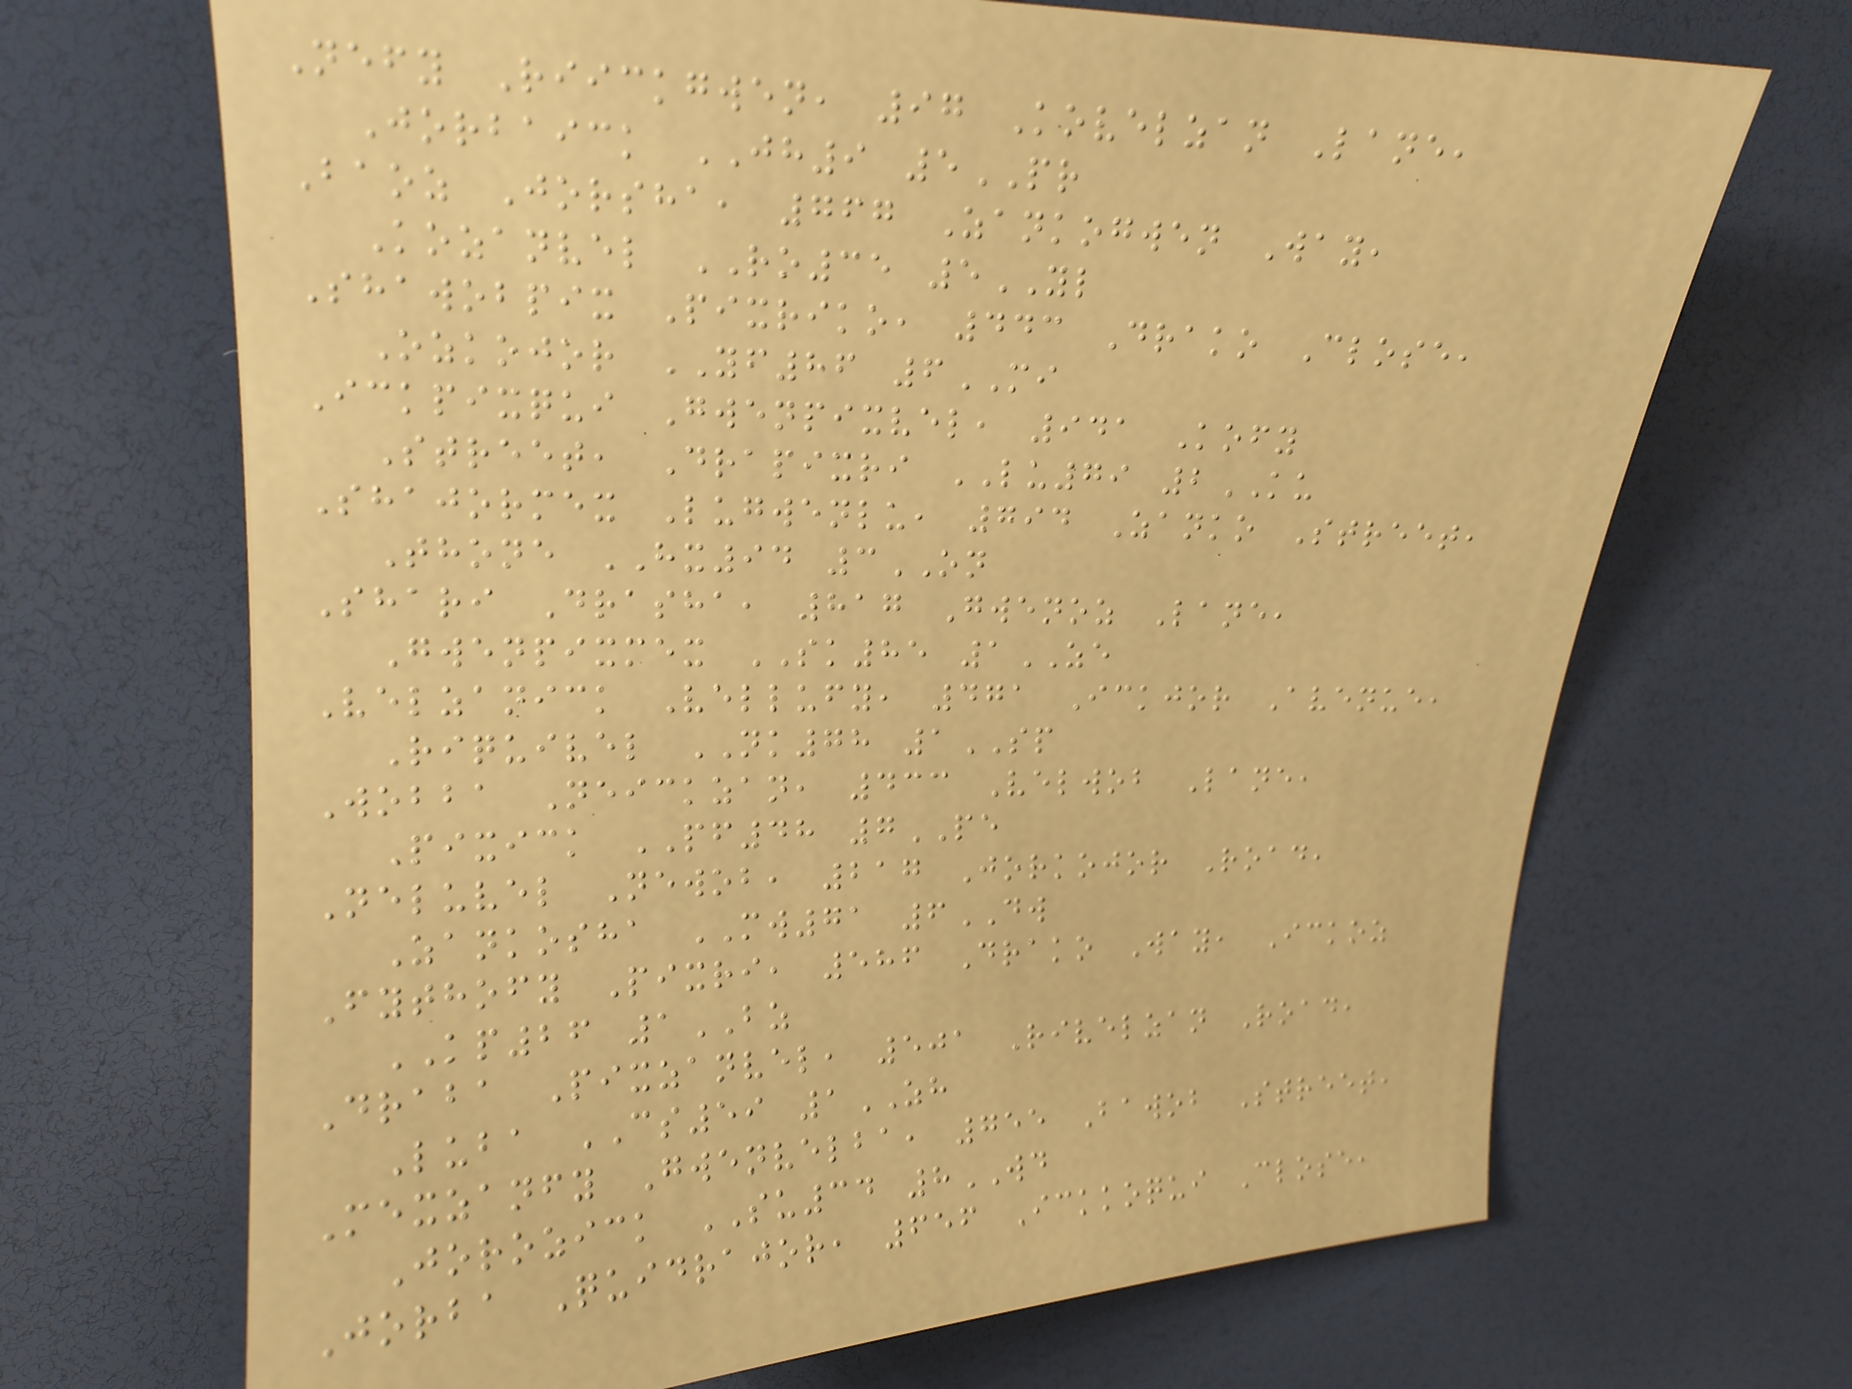Nefy Riickgwen, 97 Kovelzan Lane,
Jorbaick JH9 5PR
Baoz Jorsha, 767 Zankogwen Way,
Kozanvel RO35 5YL
Shawobpix Pixriko, 443 Drako Close,
Ozkojor YF86 6MI
Ickpixqui Gwenpixvel, 941 Kofy
Street, Drapixri LU79 2KU
Shajormex Lugwenlu, 794 Zanko Street,
Thone HX94 3ON
Shari Drasha, 817 Gwenoz Lane,
Gwenpixmex SK85 1ZE
Velzanick Vellufy, 471 Ickjor Avenue,
Riquivel NK78 1SP
Wobba Neickzan, 433 Velwob Lane,
Pixick PF48 7PE
Neluvel Newob, 217 Jorkojor Road,
Zankosha MW71 6DW
Fythofy Pixri, 586 Drako Way, Ickoz
KP26 1BZ
Draba Pixzanvel, 501 Rivelzan Road,
Luba CS59 1ZH
Mexzanfy Gwenvelba, 755 Bawob Street,
Jorozick SU34 8WD
Jorba Quidrajor, 656 Ickkoqui Close,
